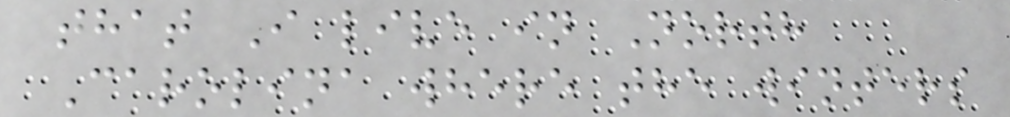that I live in North
Carolina where the winters
